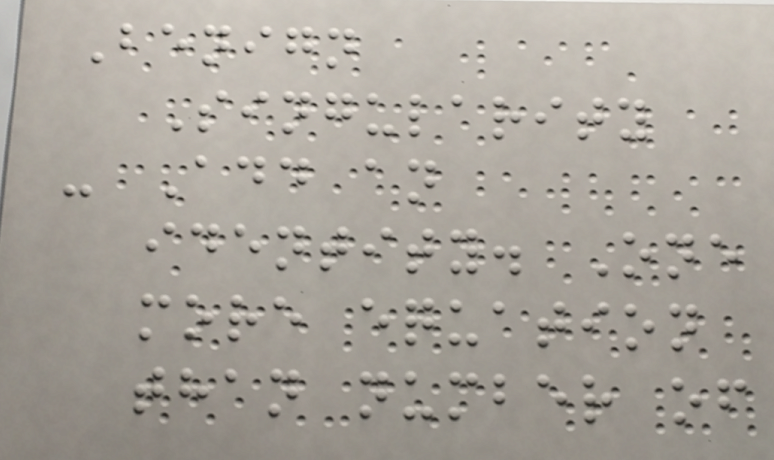Benign
Singularity
- Add an
identity. One
more equation
than number of
